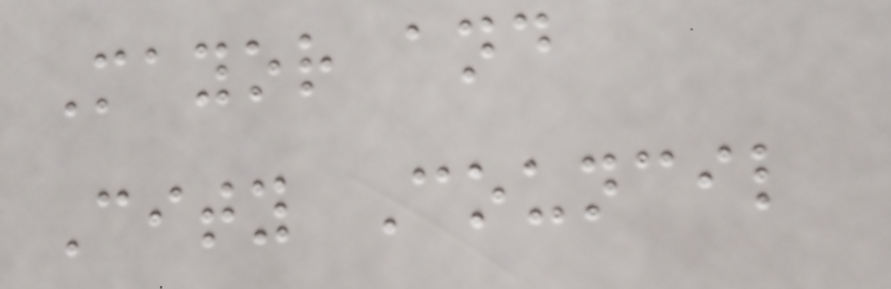Mayor and
City Council
